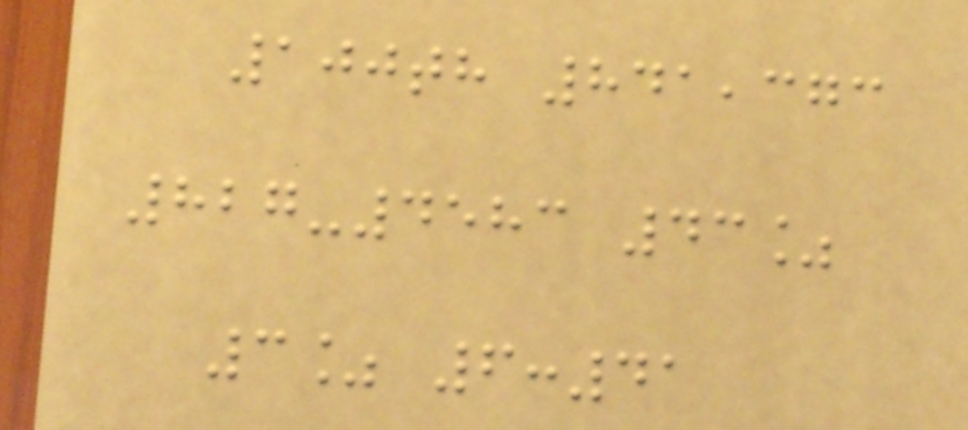100th 841,373
827-4583 43%
3% 6:41
